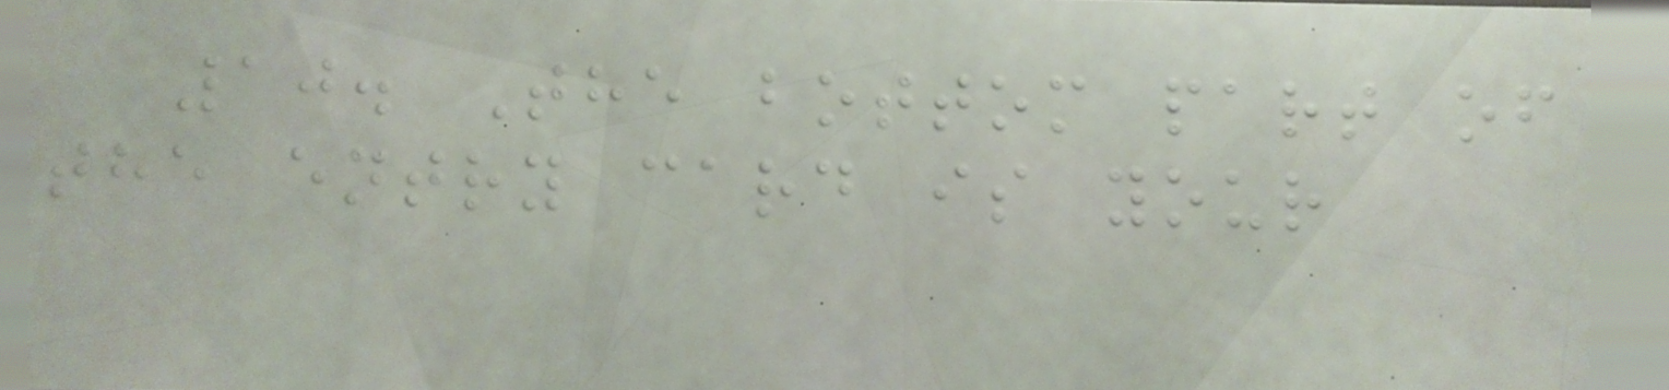10. The bottom part of
the entry card is your
